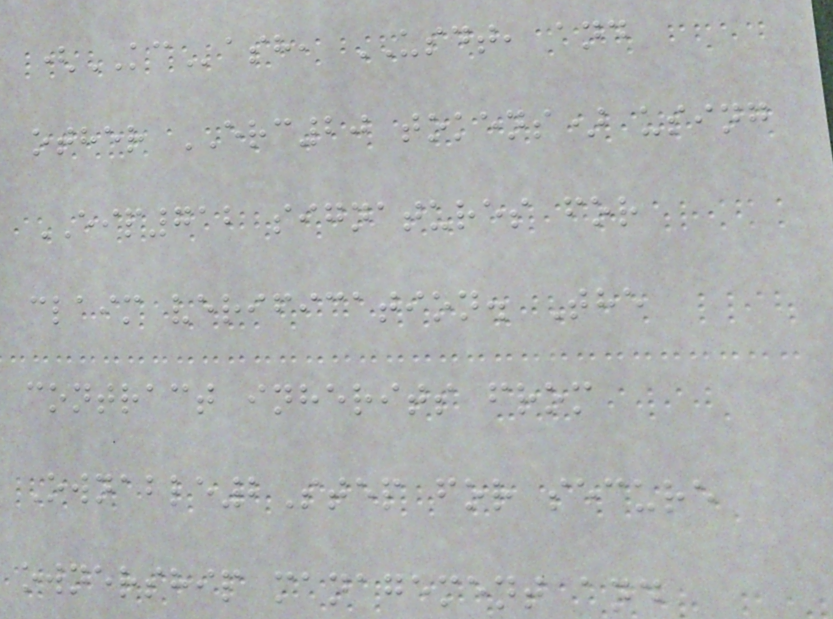(KCash, USDT, and
other ERC20 tokens) using
EIP712 signatures for
claim verification. The
contract inherits from
Ownable2Step for secure
ownership management and
